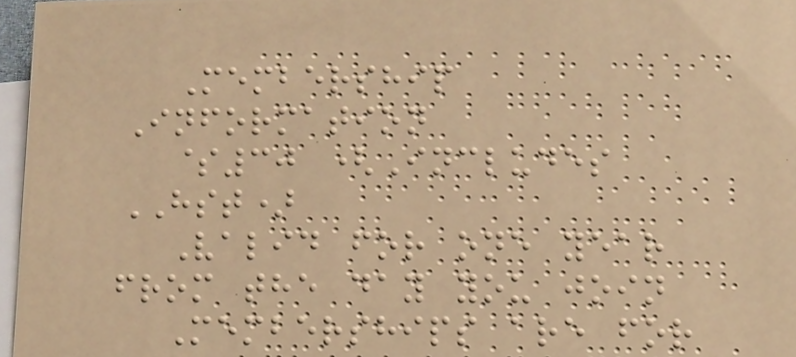Membership
Information
$30 (Includes
HST)
Valid for one year
from the day you join
Memberships are for
